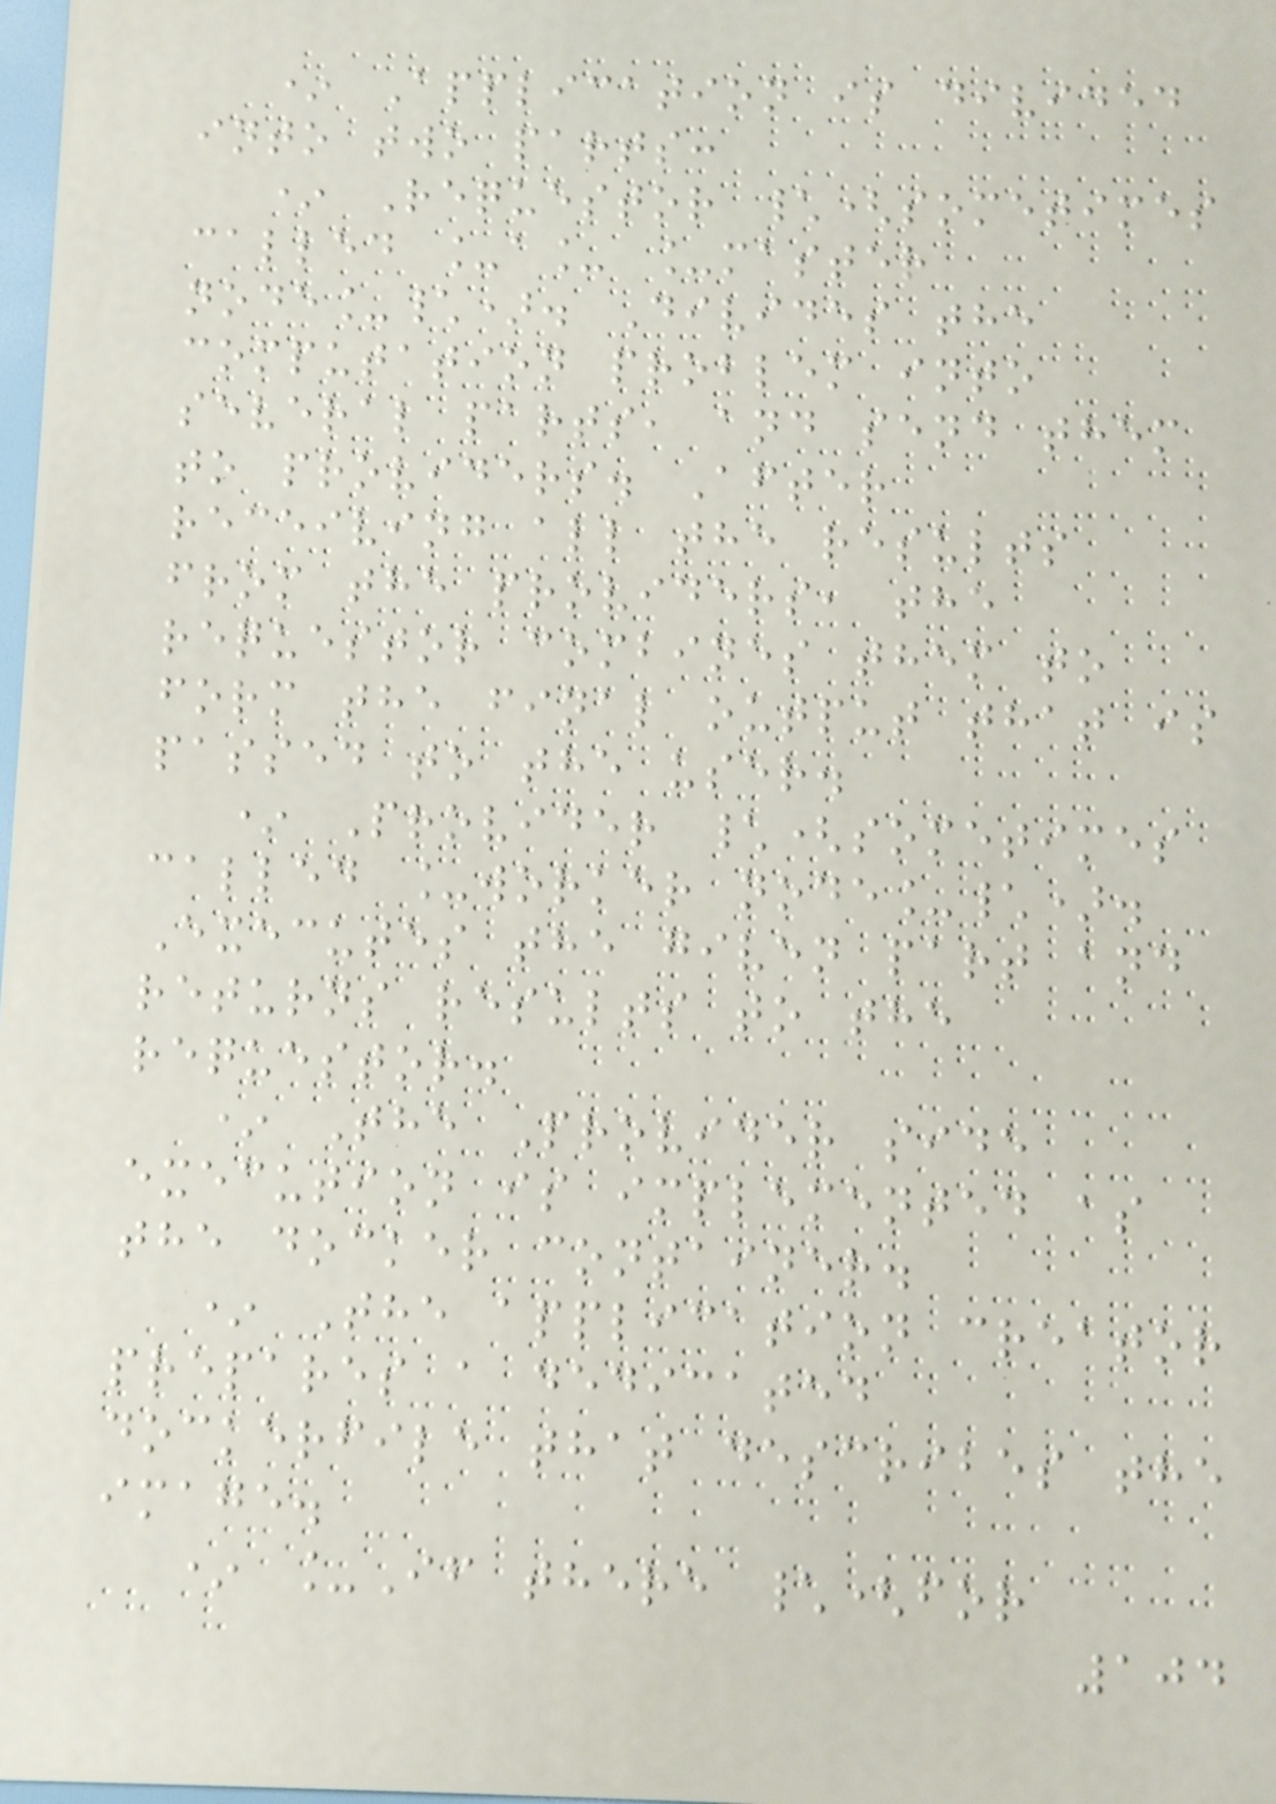* Application is divided
into two parts:
* Requestor \(sometimes
called _a_ _master
node_\). Divides the
computation problem into
several parts, and send them
to providers. After
receiving all the results
from the providers, the
requestor combines them to
form the final output that is
passed to the user.
* Provider \(sometimes
called _worker node_\).
Executes the given part and
returns results to the
requestor.
* The Provider side
execution is implemented as
the docker container.
* The application creator
prepares a dedicated
dockerfile that describes the
image.
* _If there \(for
104
